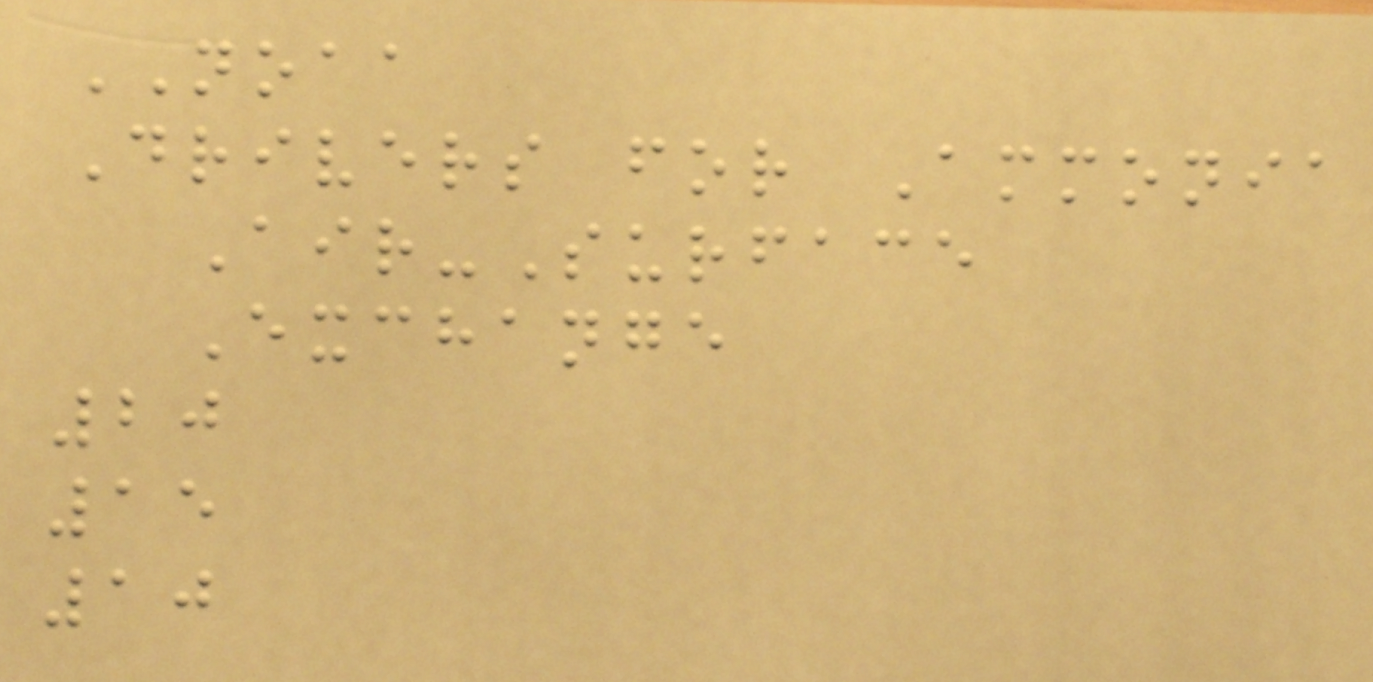NOAA
Drivers for Ammonia
Air-Surface
Exchange
20
15
10
